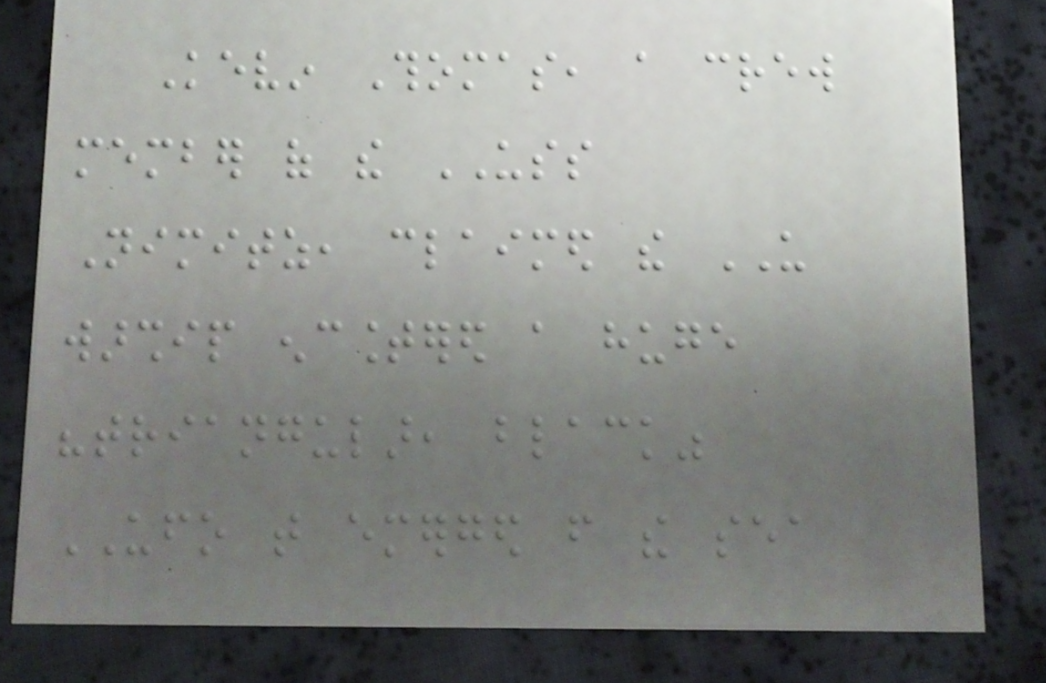Kevin Thomas, a crew
member of the USS
Nimitz, claimed the US
warship encountered a huge
"triangular, black"
UFO that emerged from the sea
